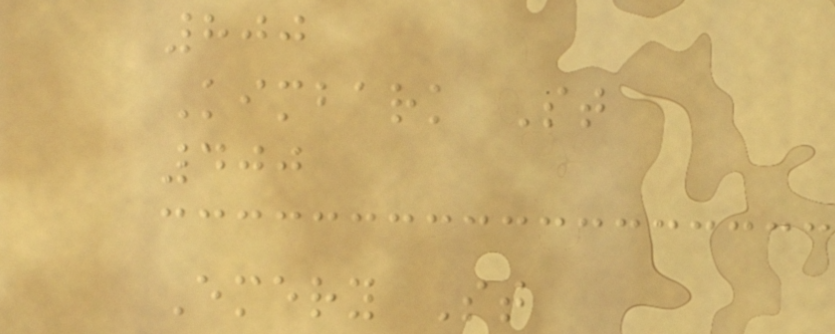800
Kimbark St
400
Emery St
